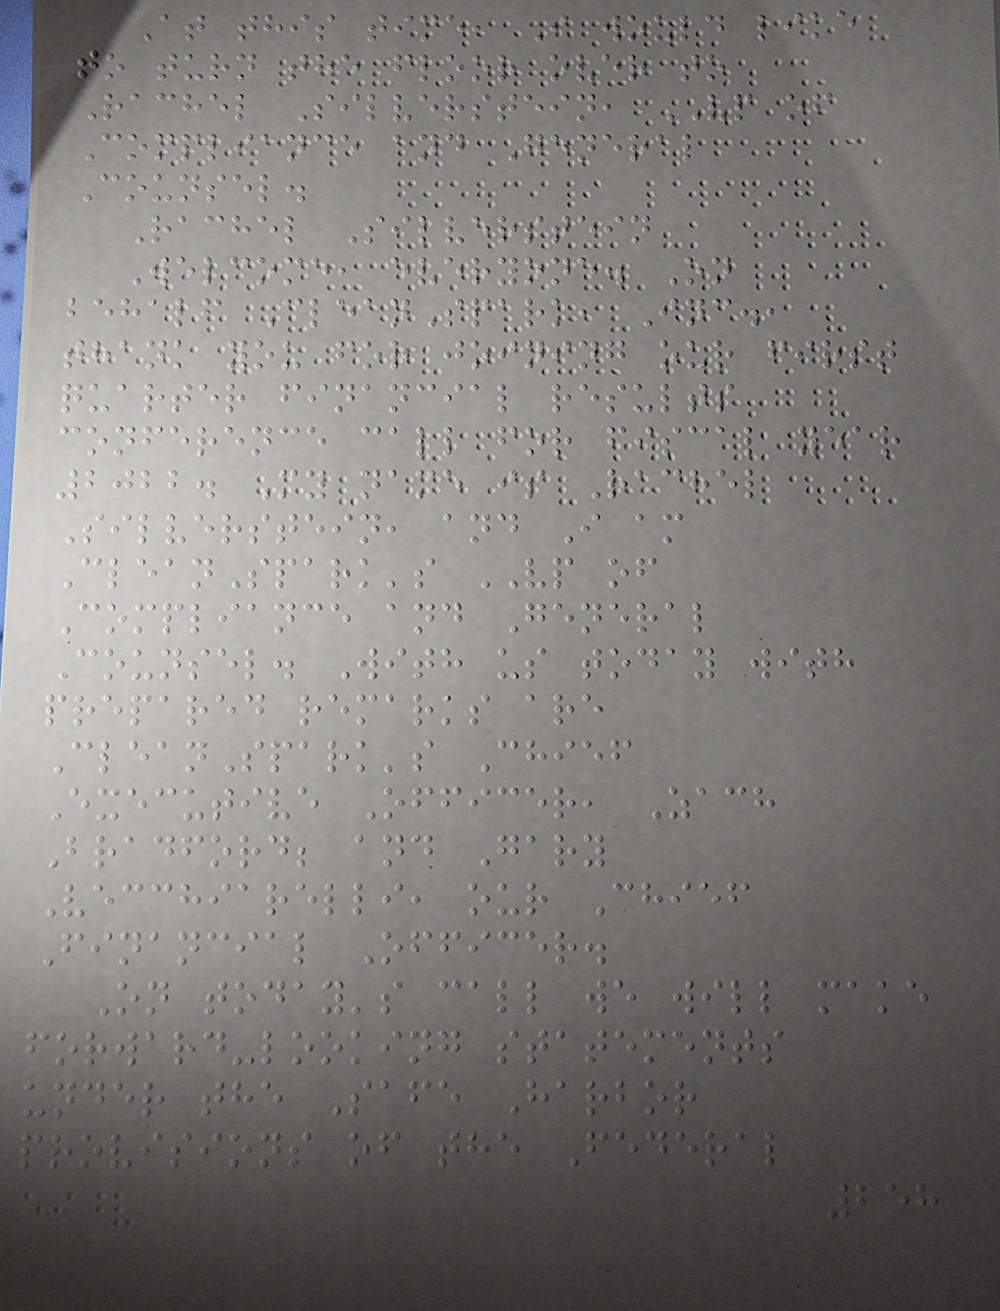At this time, I would like
to turn the floor over to
Rachel Silverstein, VP of
Compliance and General
Counsel.
Rachel Silverstein
Welcome, everyone. On
behalf CleanSpark, Inc.,
thank you for joining our first
quarter financial results
conference call for fiscal year
2022. My name is Rachel
Silverstein, and I am
CleanSpark's VP of
Compliance and General
Counsel. With us today with
prepared remarks are
CleanSpark's Chief
Executive Officer, Zach
Bradford; and Gary
Vecchiarelli, our Chief
Financial Officer.
On today's call we will make
forward-looking statements
under the Safe Harbor
provisions of the Federal
258
